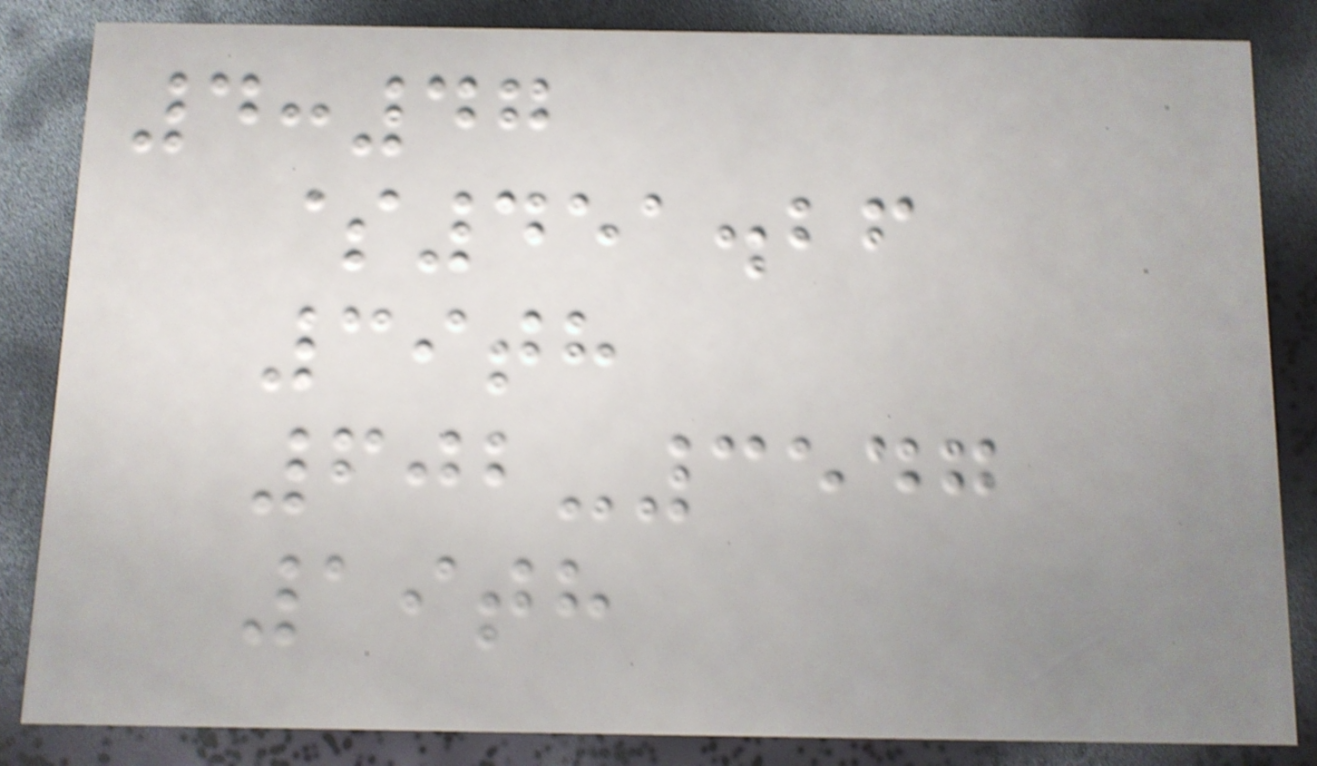4:47
$451.26
39th
602-3547
19th
